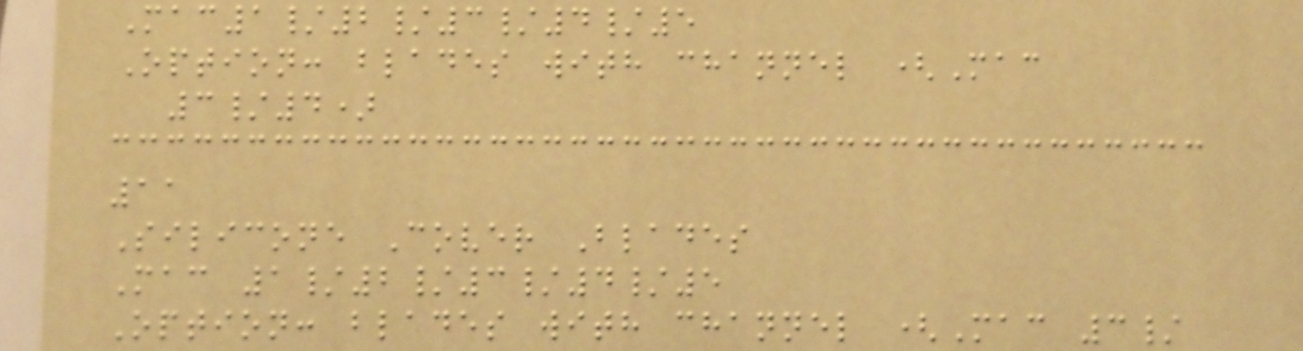Mac1/2/3/4/5
Option: blades with channel (Mac
3/4)
11
Silicone Cover Blades
Mac 1/2/3/4/5
Option: blades with channel (Mac 3/
